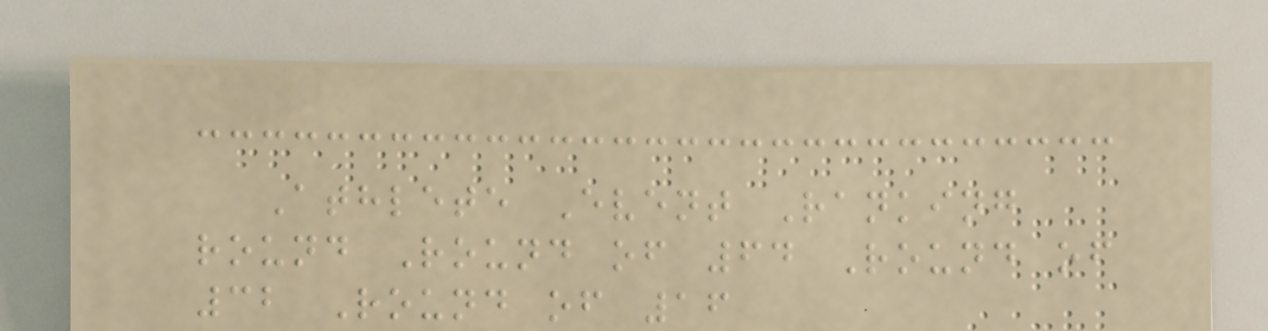Athlete Event Ranking
round Round of 64 Round of
32 Round of 16
